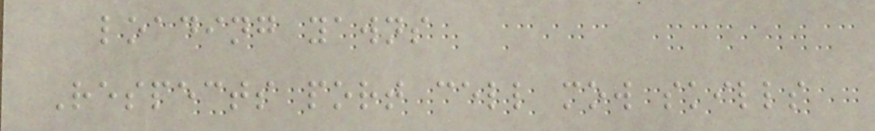loading yawns
Respects port cell mow skills
